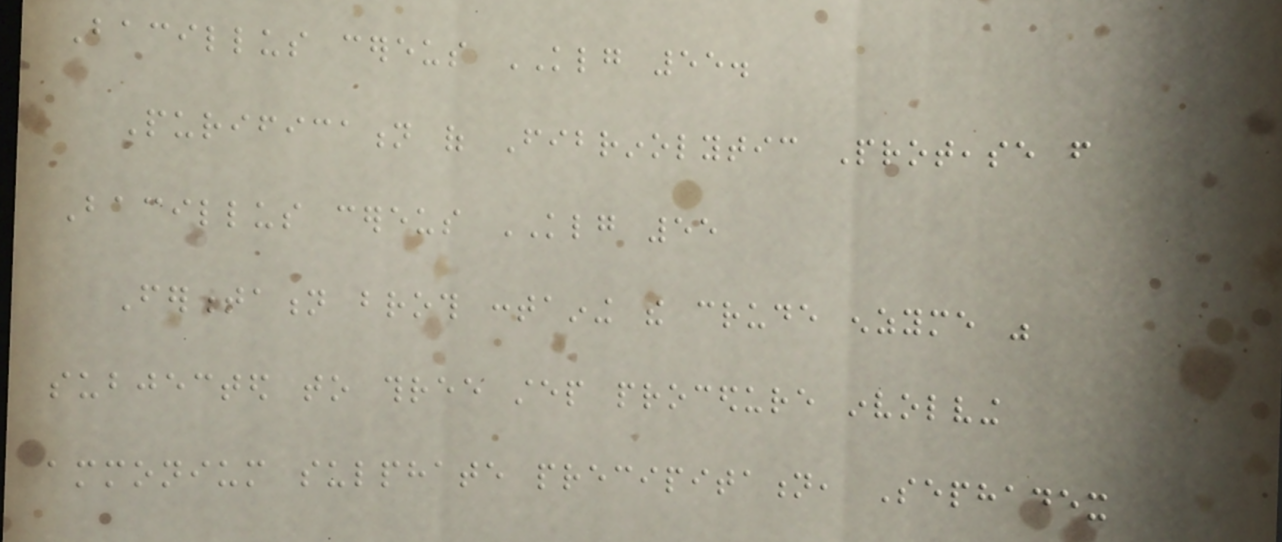Bacillus cereus KLG 55.
Purification of Fibrinolytic Protease from
Bacillus cereus KLG 55
Fermentation broth containing the crude enzyme was
subjected to three step procedure involving
ammonium sulphate precipitation, Sephadex
